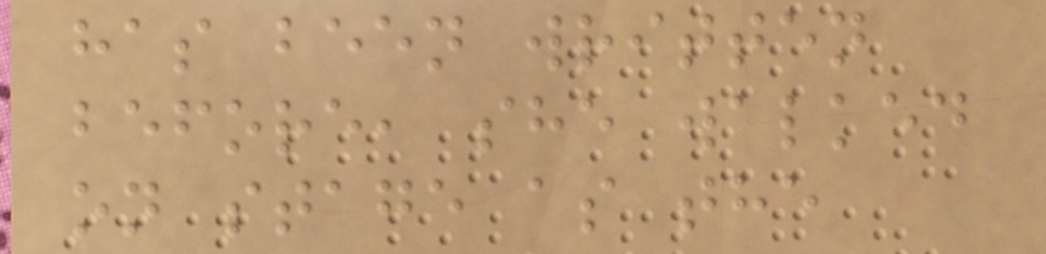has been written
before, she walked
on stage as the
